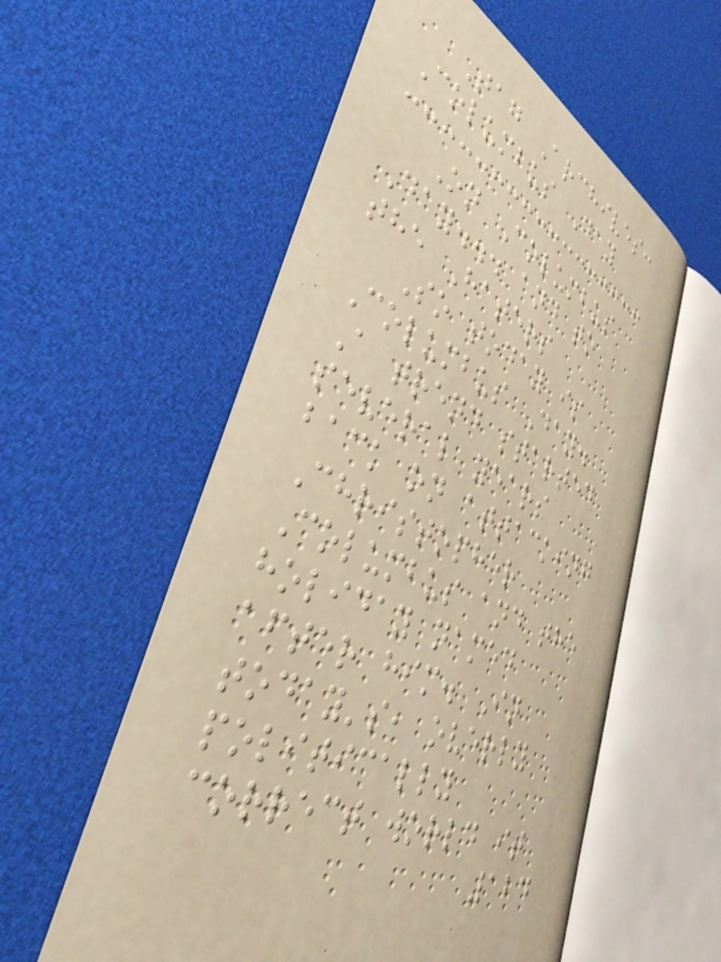Tag Archives:
Columbus Day
On Columbus
Day... and to
the Haters
So today is
Columbus Day.
A trend started
several years
back on attacking
Christopher
Columbus and the
holiday named
after him. In
today's, overly
politically
correct world it
124
